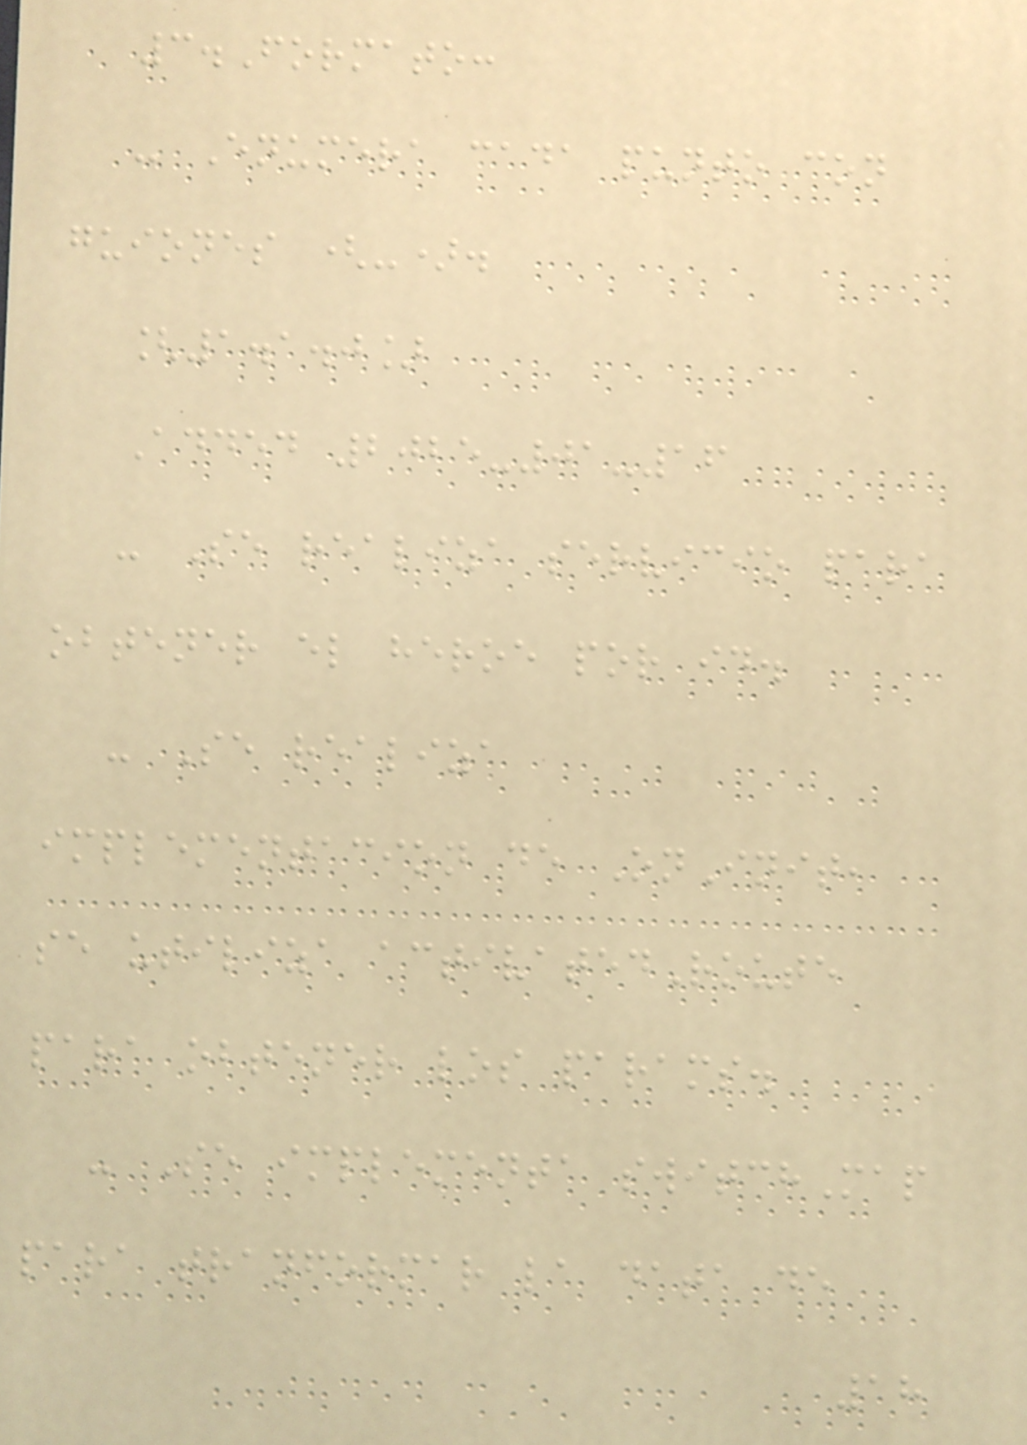3.Formato:
- Enumera cada punto con
guiones (-).
[1.1.0]
Added 2025-01-16
- Se realiza servicio para
obtener el heroe por id.
- Se realiza
implementacion de OnInit,
se utiliza activatedRoute
para obtener los params.
- Se implementa switchMap
para tranformar la data de
18
